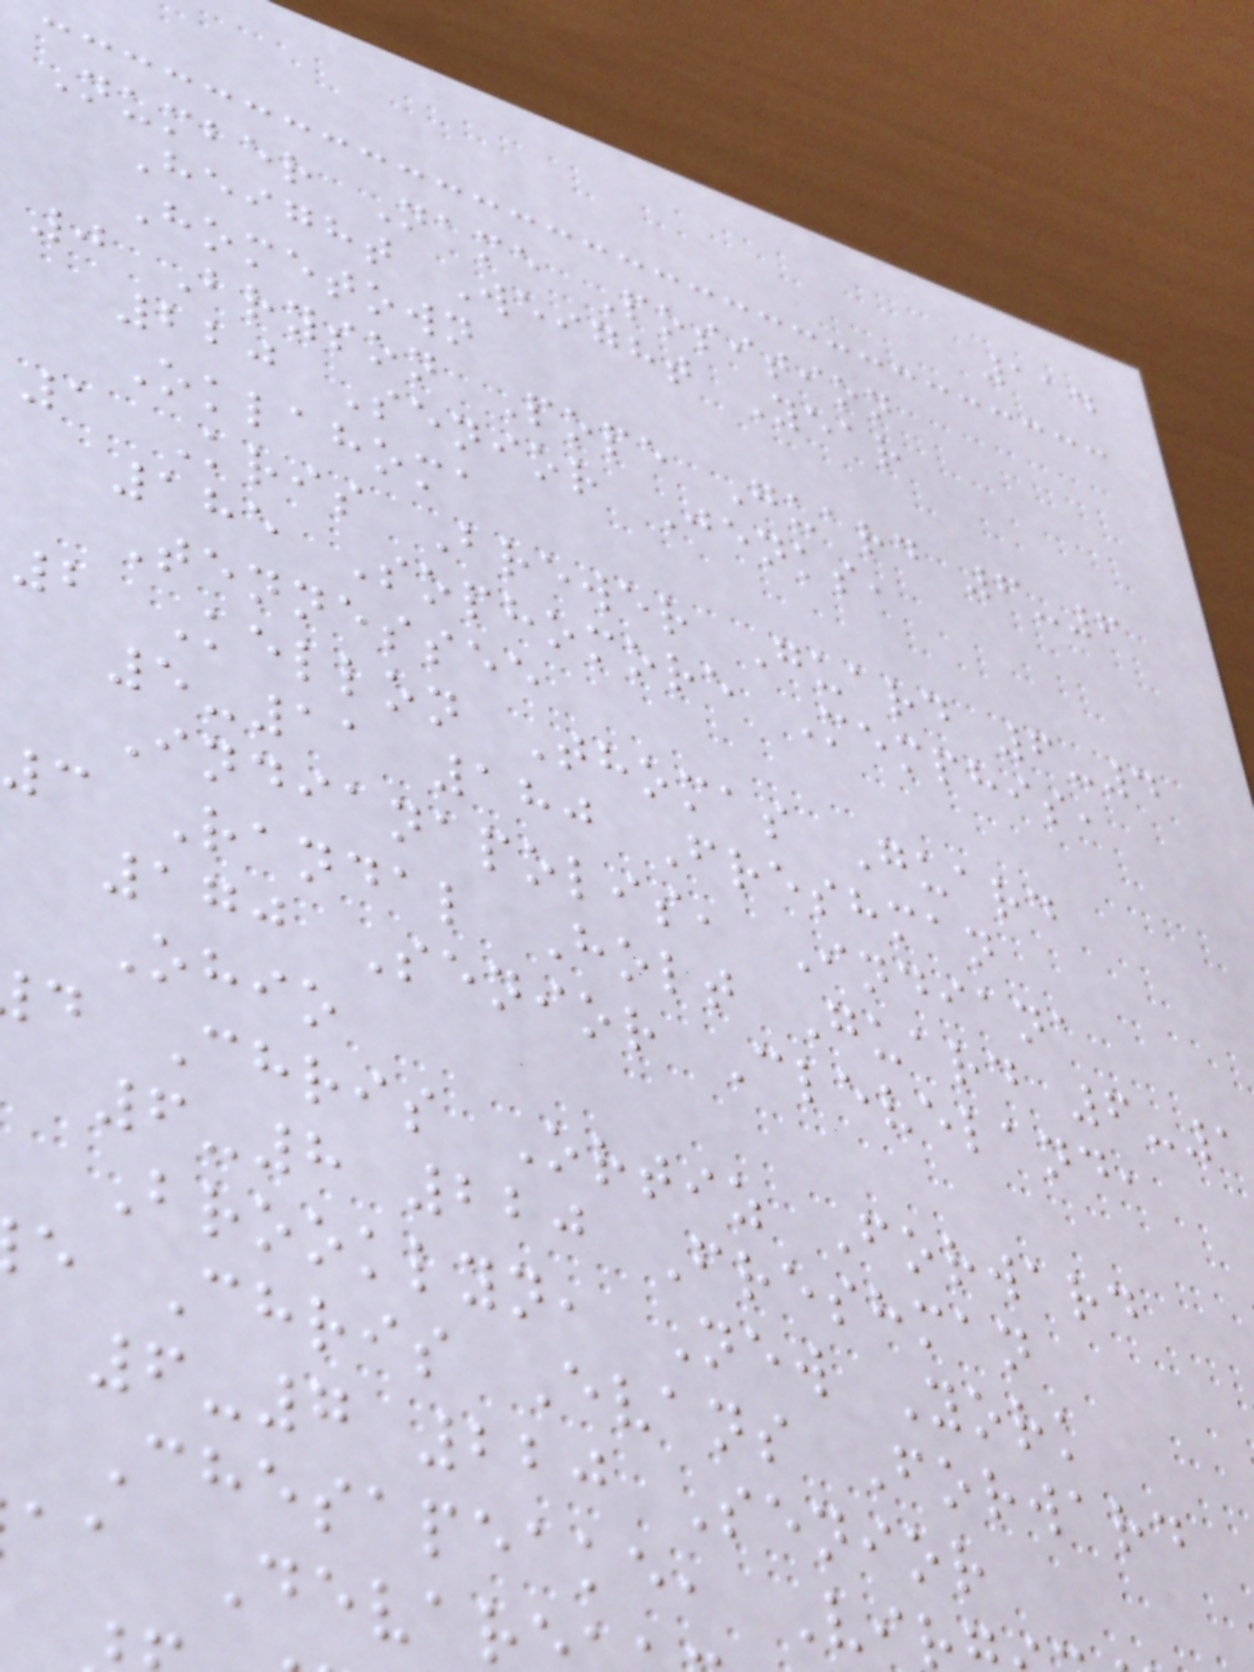114
Number Name Position
Height Weight Year
Hometown
0 Bryson Pope Guard 6-6
220 Senior Jenks,
Oklahoma
1 Kris Brewer Guard 6-4
185 Sophomore Memphis,
Tennessee
2 Kellon Thomas Guard
5-11 180 Freshman
Indianapolis, Indiana
3 Randal Holt Guard 6-1
170 Senior Cleveland,
Ohio
d Chris Ortiz Forward
6-8 220 Freshman
Brooklyn, New York
e Chris Evans Forward
6-7 220 Senior
Chesapeake, Vi
aa Devar
